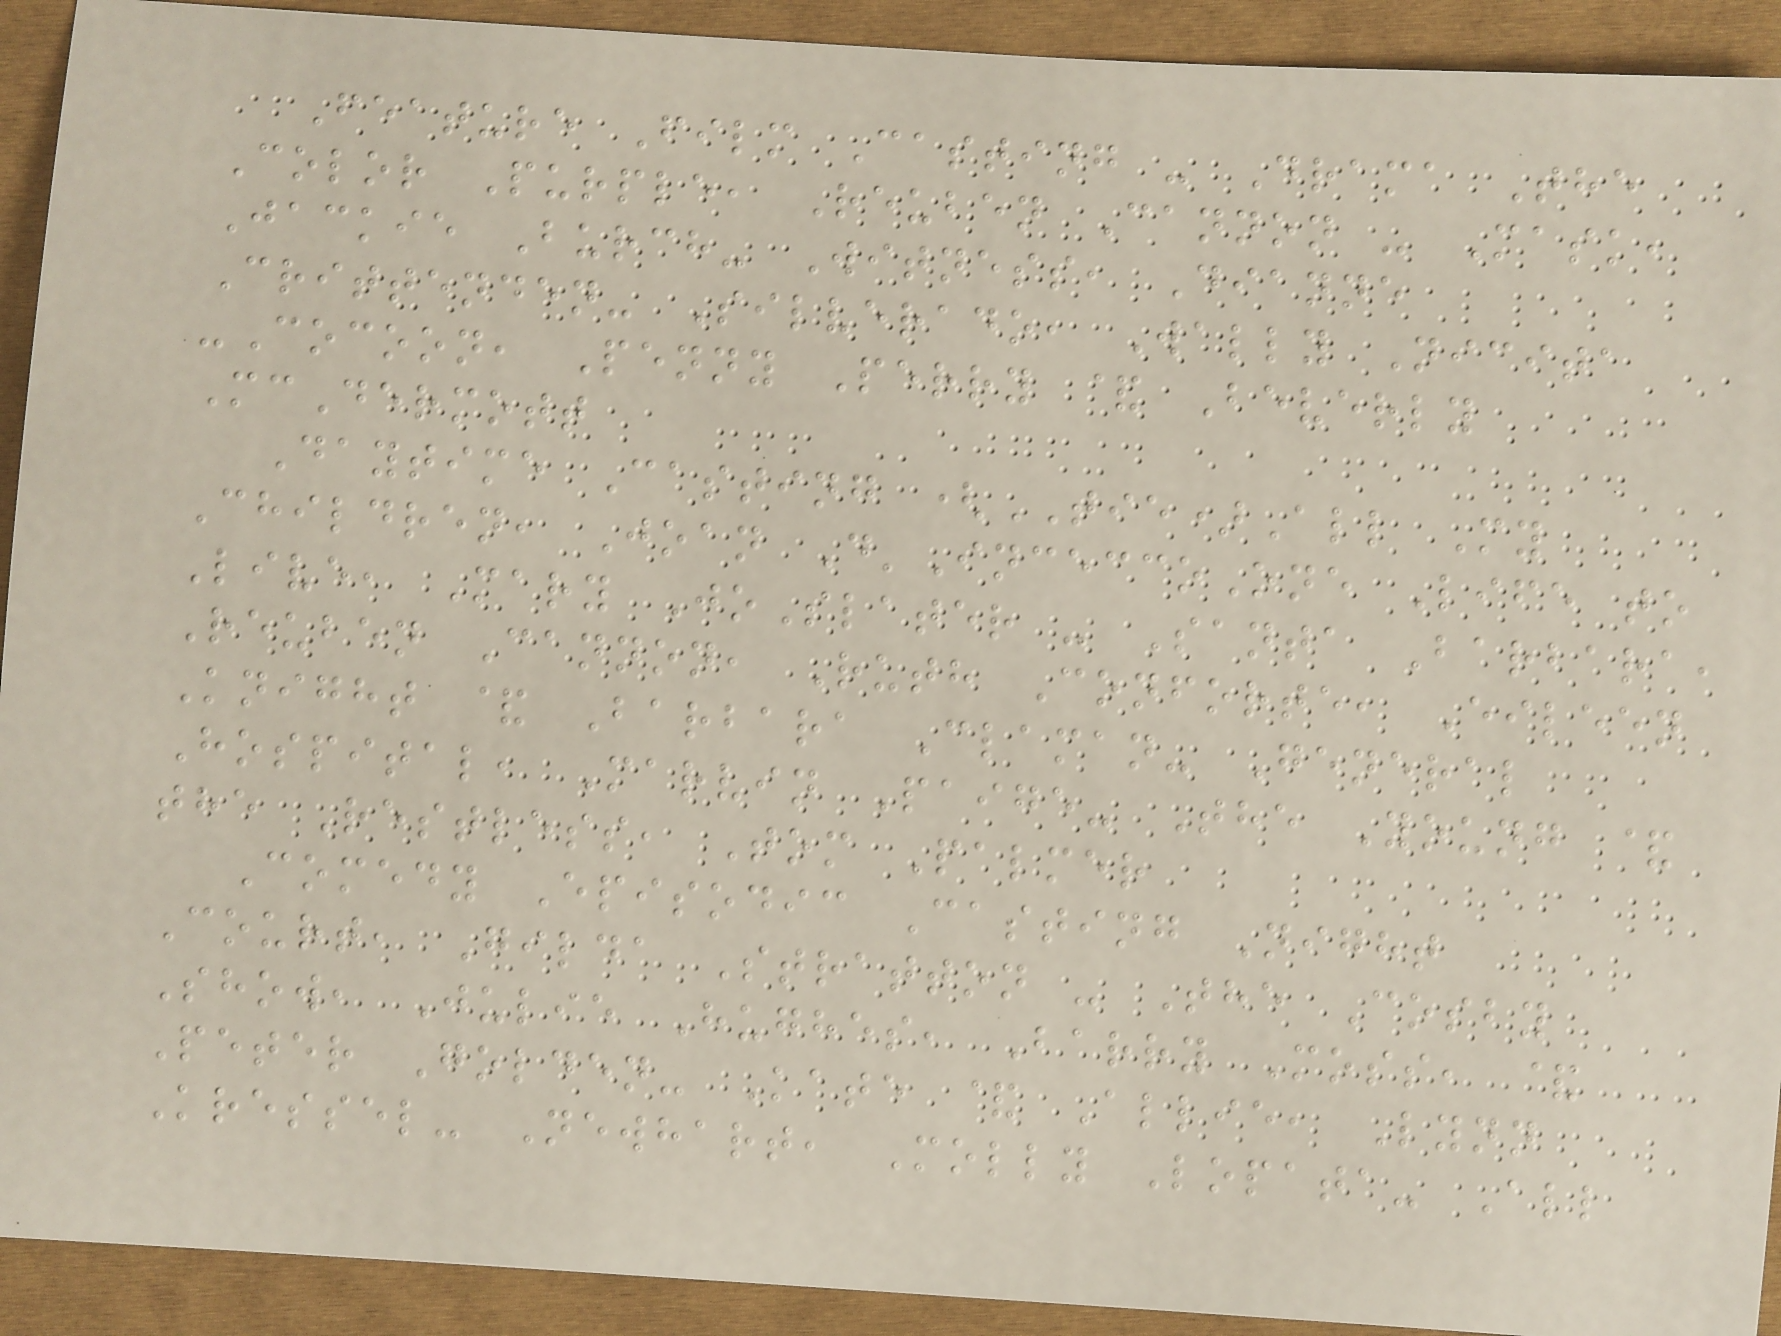Feature Film Casting - Drama The
Color Purple, Reuben Cannon - Mask,
Jackie Burch- Witness, Dianne
Crittenden- Silverado, Wally Nicita
-Cocoon, Penny Perry & Beverly
McDermott
Daytime Casting (TIE)All My
Children, Joan D'InceccoOne Life to
Live, Mary JoSlater - Santa Barbara,
Reuben Cannon, Ruth Conforte, Eileen
Knight & Barbara Claman- General
Hospital, Marvin Paige- The Young &
the Restless, Tom Palmer
Comedy Episodic Casting Night
Court, Gilda Stratton - The Cosby
Show, Julie Hughes, Barry Moss, &
Peter Golden- Kate & Allie, Lynn
Kressel- Newhart, Molly Lopata- All
